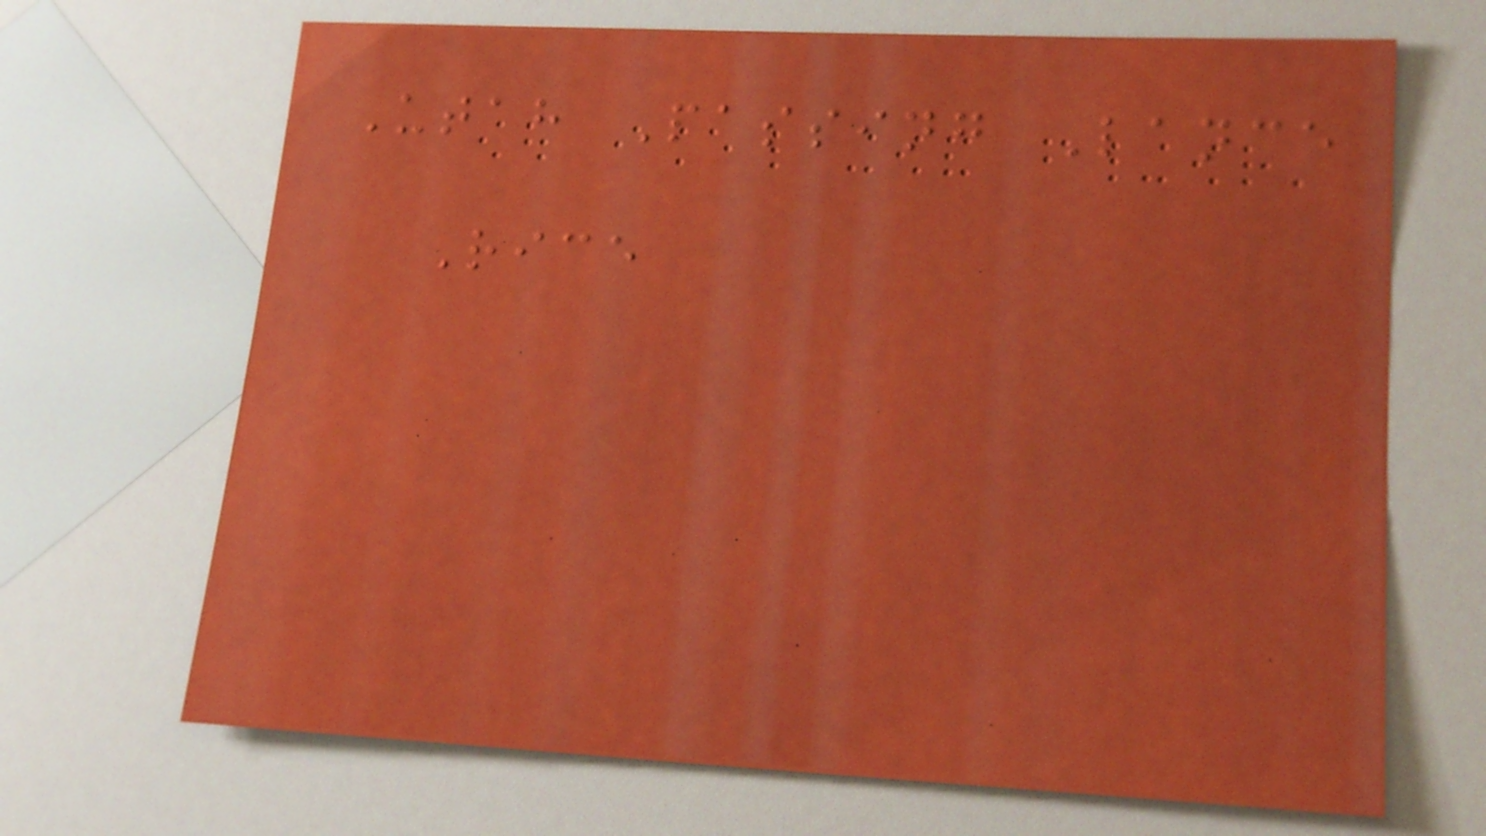Utah Passing Lance
Rice
